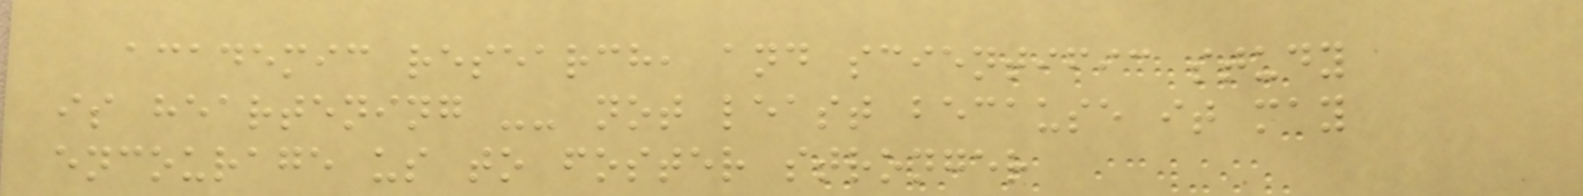academic research, and scientific study
is heartening -- not least because it may
encourage us to foster stronger
